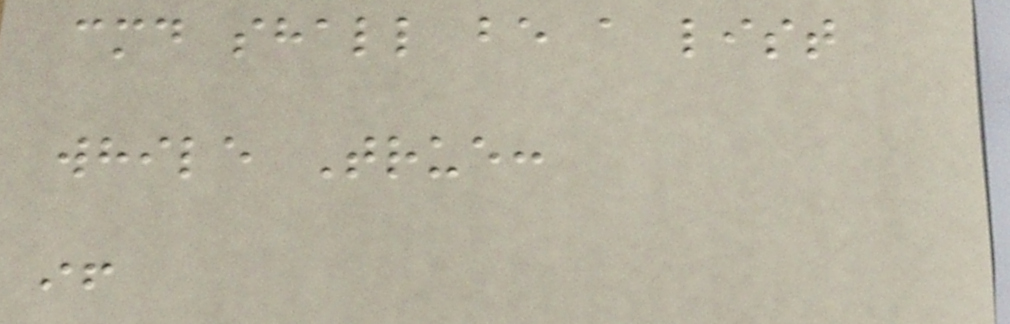cmd shall be a list
while True:
if
